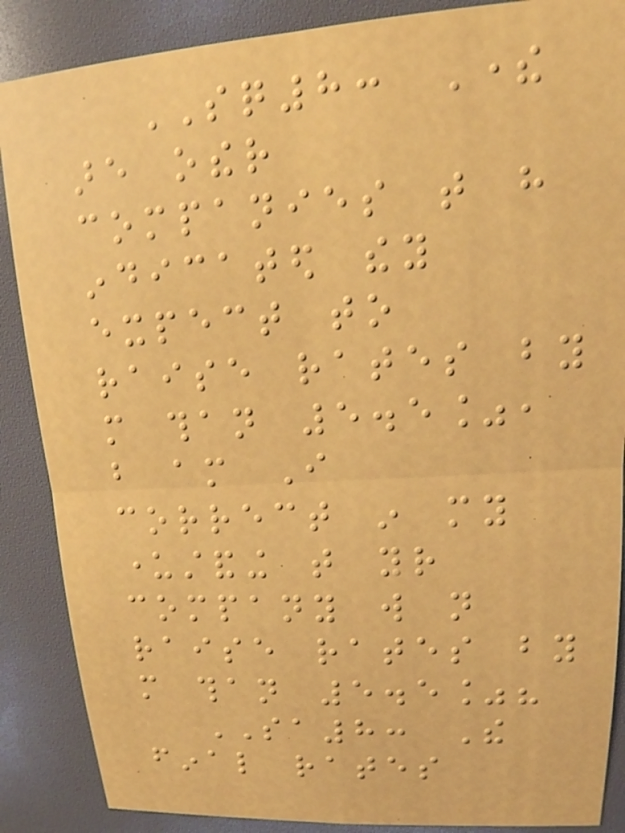SQ8: There
are other
companies that have
indicated they
expect to
raise rates by
more than 5.5%,
but am I
correct in my
understanding that your
company will not
raise rates by
more than 5.5%?
SA8: The
final rates
